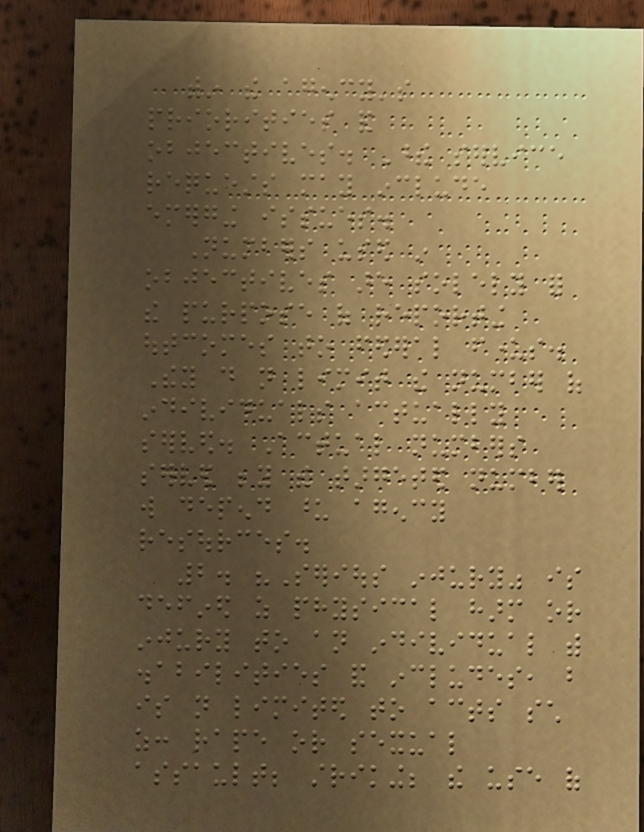within the agency's
priorities and
objectives. These service
requests may include
emerging issues.
Numbers used in
objectives are solely for
the purpose of reporting
outcomes to federal funders.
They do not limit the number of
individuals actually
served. Actual numbers
served beyond the targeted number
will depend upon agency
resources.
2. "Serious injury" is
defined as physical harm or
injury to an individual with
disabilities and includes, but
is not limited to acts such
as: rape or sexual
assault; striking; the use of
